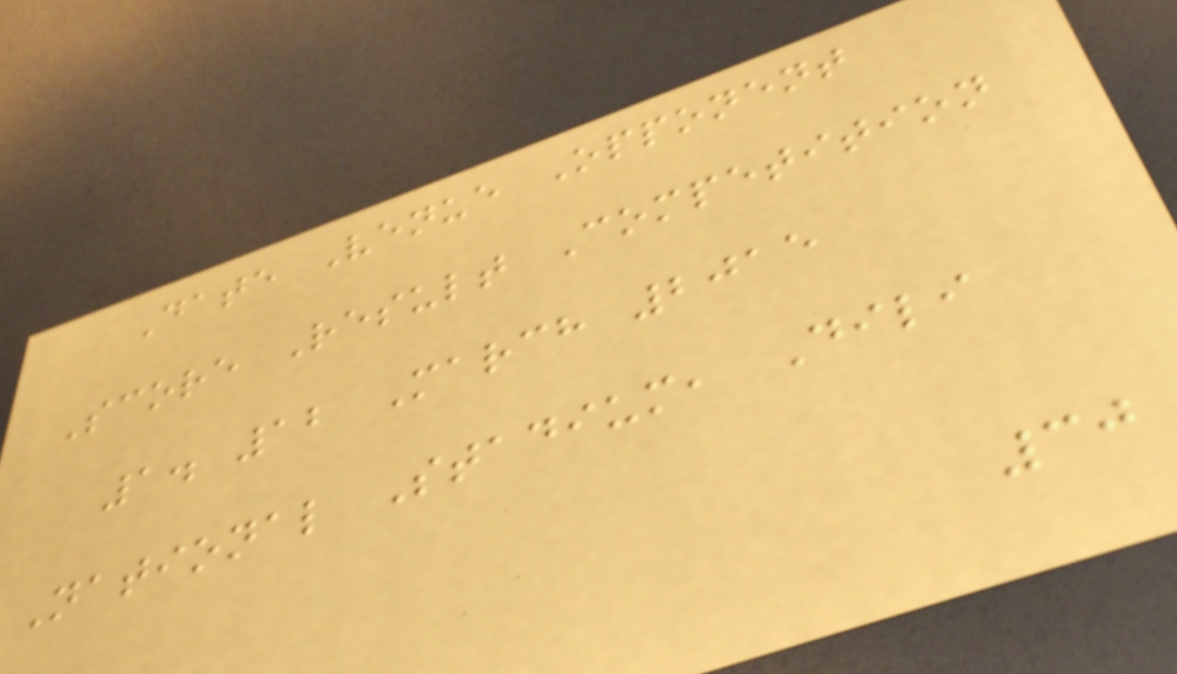Date Venue Opponent
Score Result Competition
1. 12 March 2015
National Stadium, Dili
30
